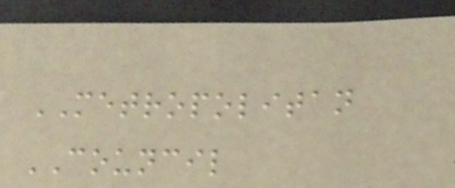METROPOLITAN
COUNCIL
